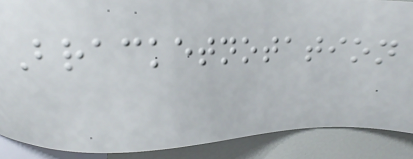Bracketnotation
